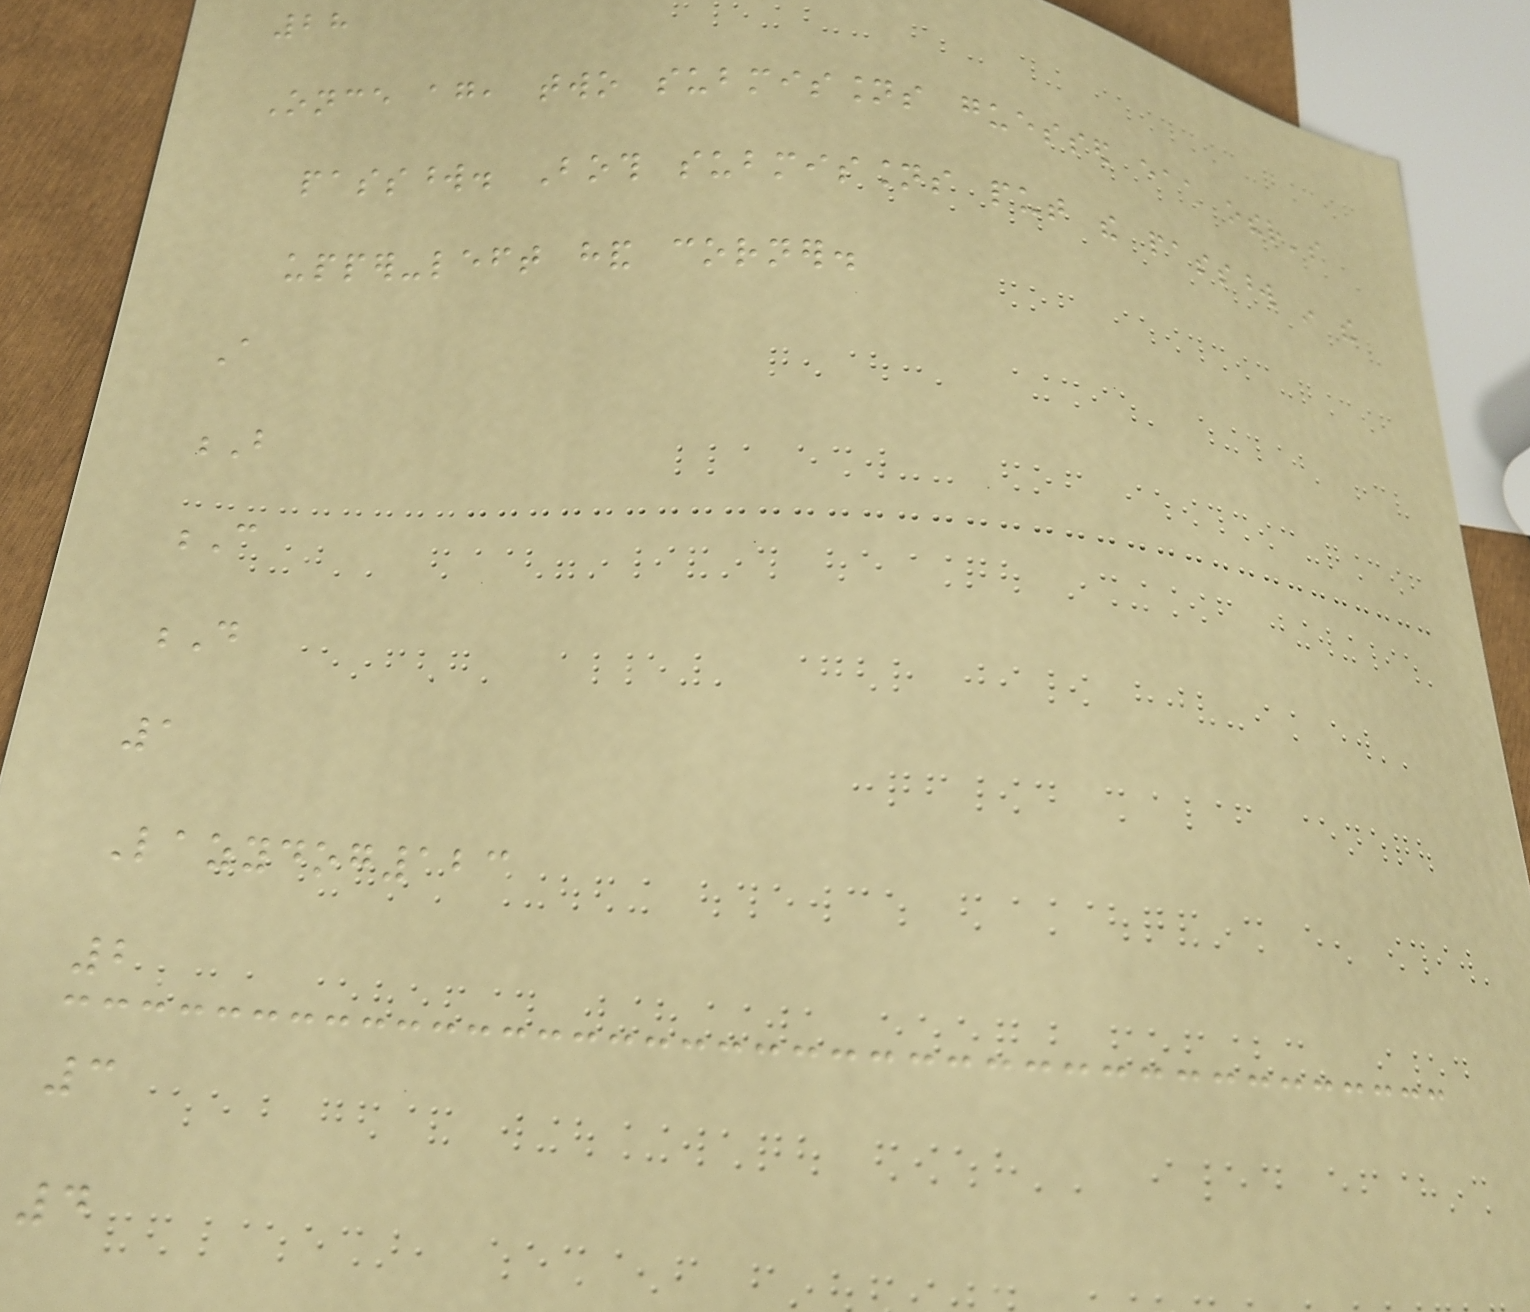28
Once again, two submissions guessed each other's
password. Both submissions put the password in the
upper-left hand corner.
A
B
C
D
1
Lazydog123
2
3
4
